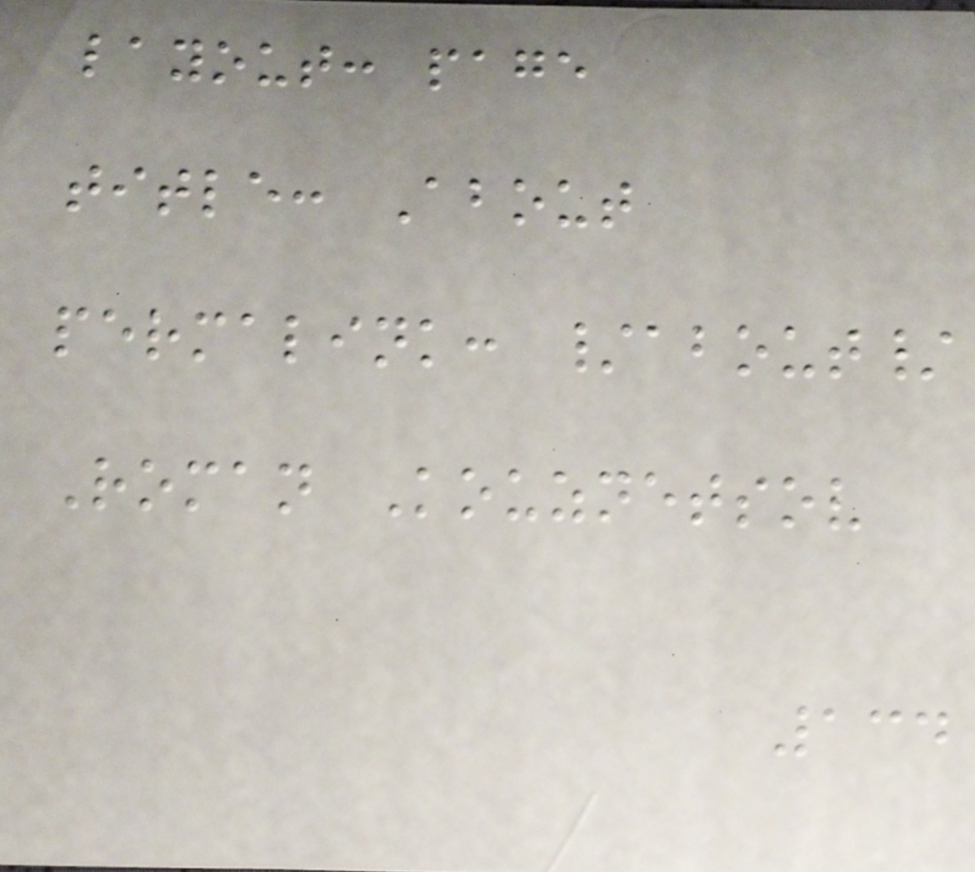layout: page
title: About
permalink: /about/
Roman Kouznetsov
134
